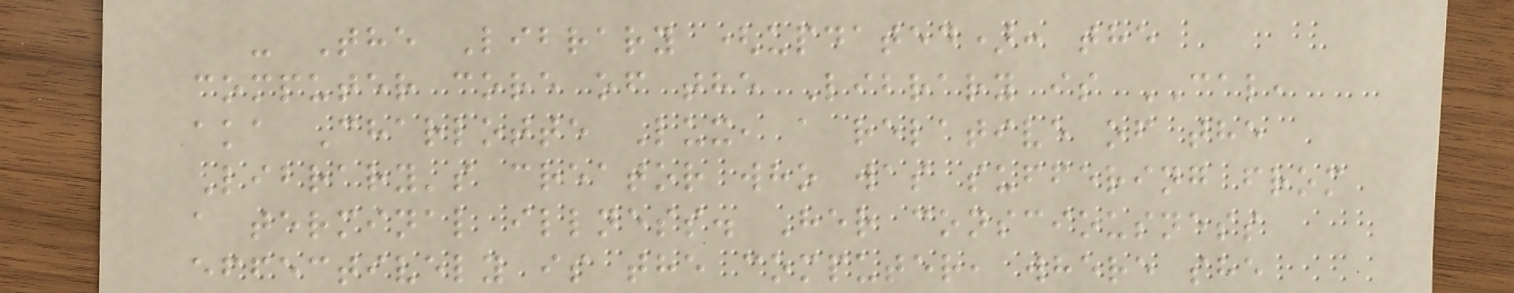- The Library (updated): the
computer core of the Library is CAL,
aka Charlotte Lux, a relative of the
Library's creator who was suffering from
a terminal illness. Her consciousness
effectively is the computer, where she
